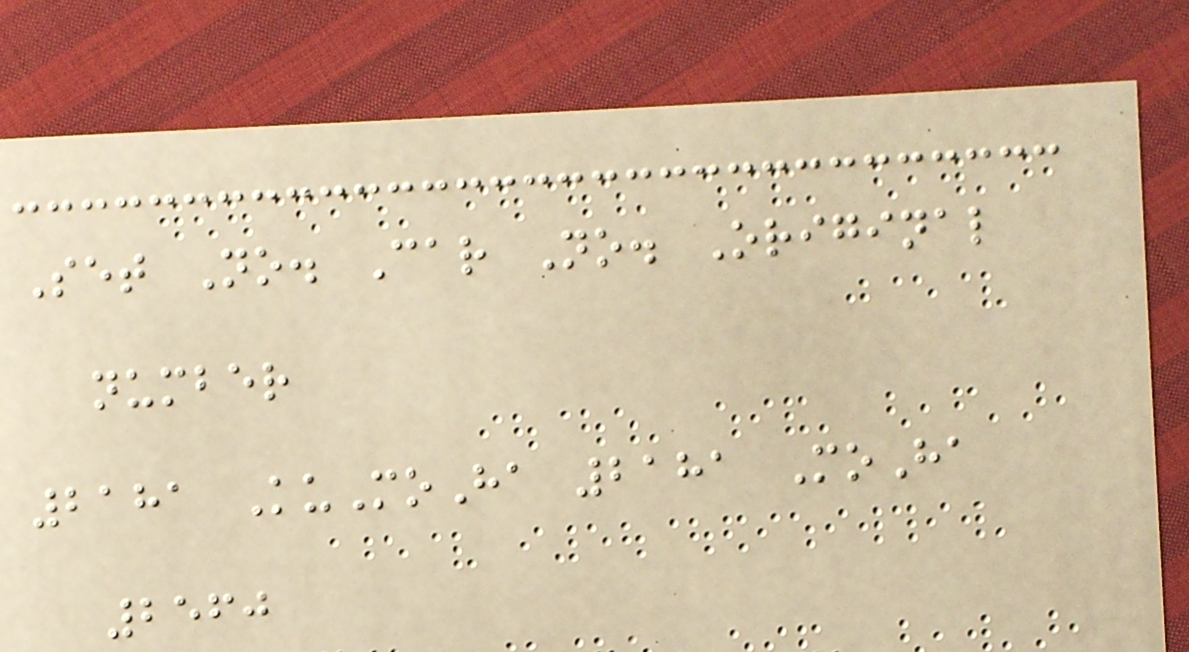Set No. Car No. Original
number
2181 KuMoHa 2181 MoHa
2560
